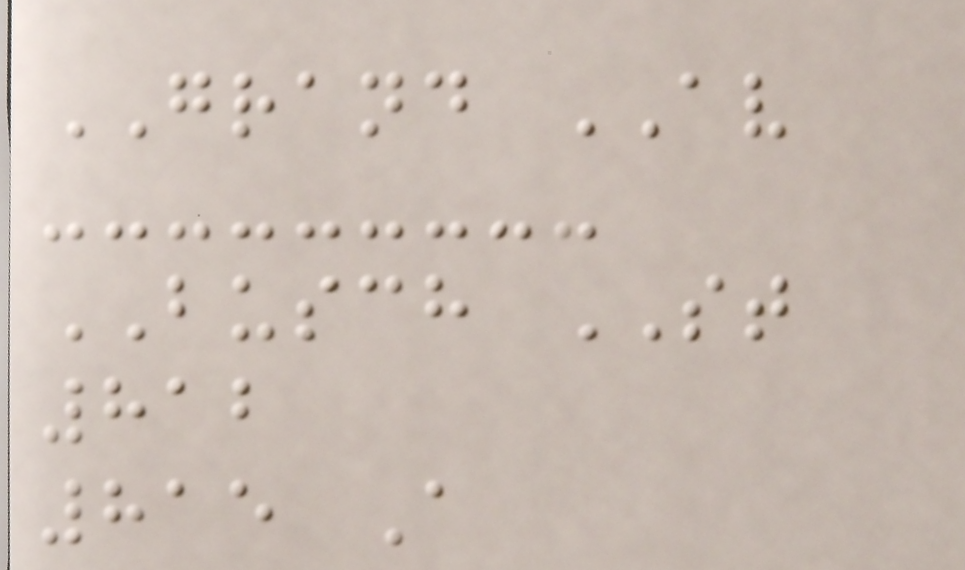GRAND AV
BUSCH ST
812
815 A
